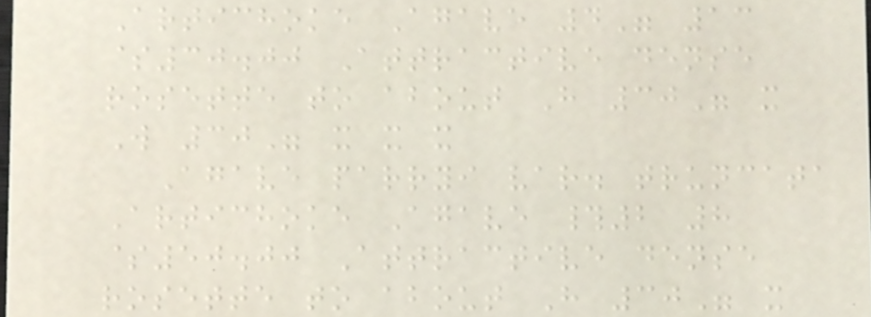Artichoke Agave 4" 13
$30.00 Attractive dense
rosette to about H 30" x
W 30" x x x
Agave parryi var. truncata
Artichoke Agave #2 8
$50.00 Attractive dense
rosette to about H 30" x
